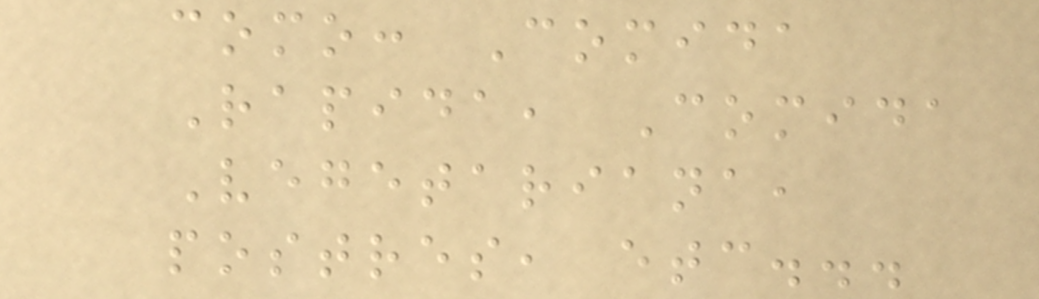como: Comida
Rapida, Comida
Vegetariana,
postres, etc...
